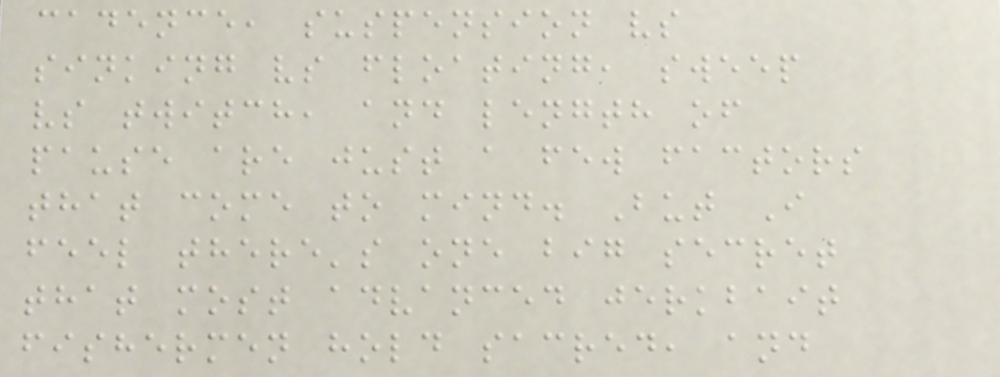cadence, suspension vs
sinking vs floating, sweep
vs twitch, and length of
pause are just a few factors
that come to mind. But I
feel there's one big secret
that most advanced jerkbait
fishermen hold sacred, and
